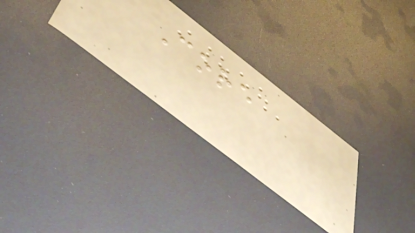Core
